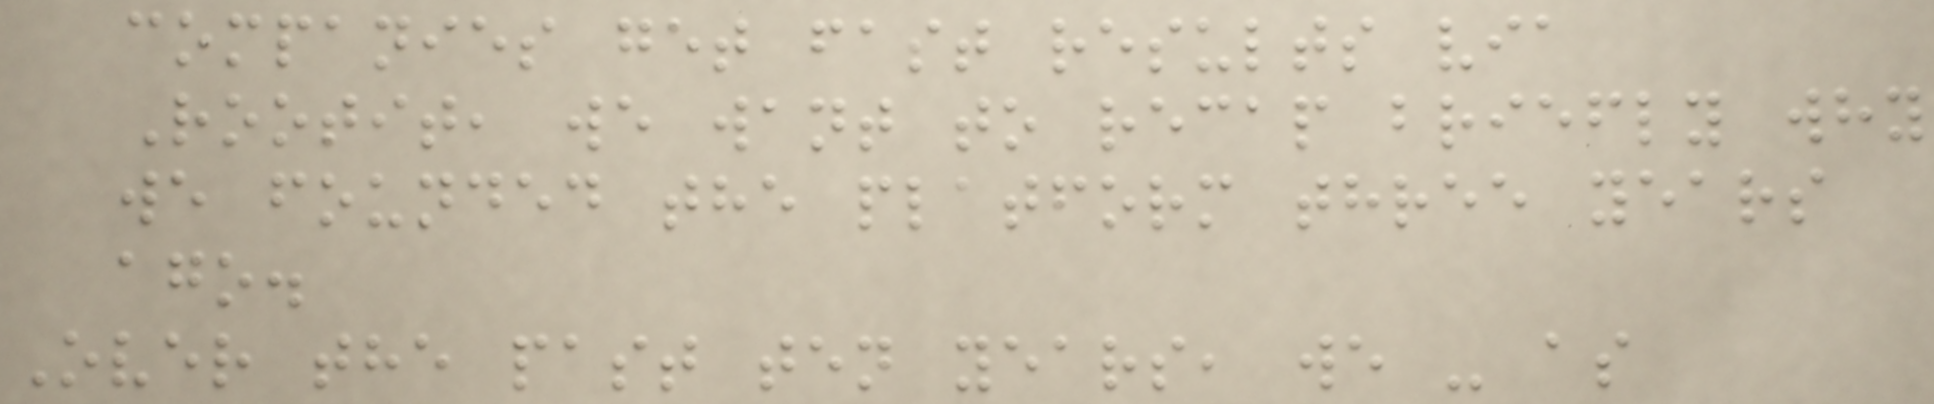companies get fast results via
Rootit, we want to recap briefly why
we founded the platform three years
ago.
Over the past ten years, we - as
